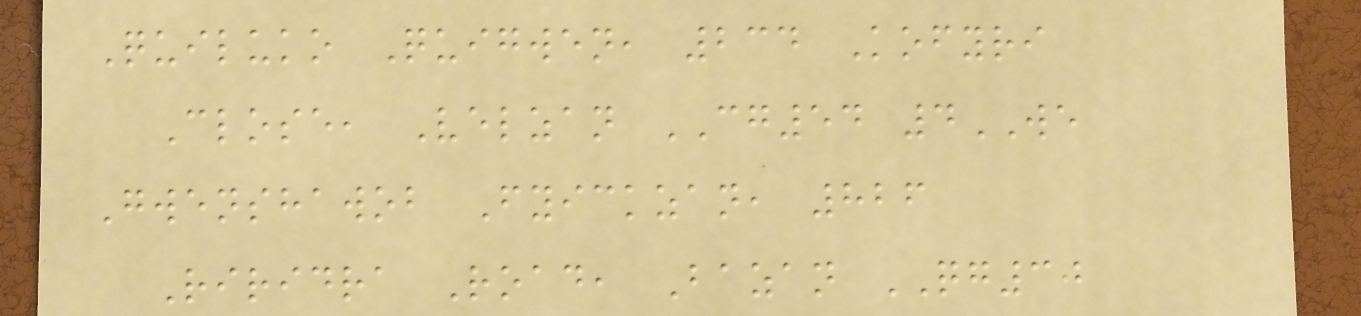Quiluko Quigwen, 234 Kofyri
Close, Velzan CG54 4WE
Gwenshawob Fyickzan, 826
Riridra Road, Bazan QG30
